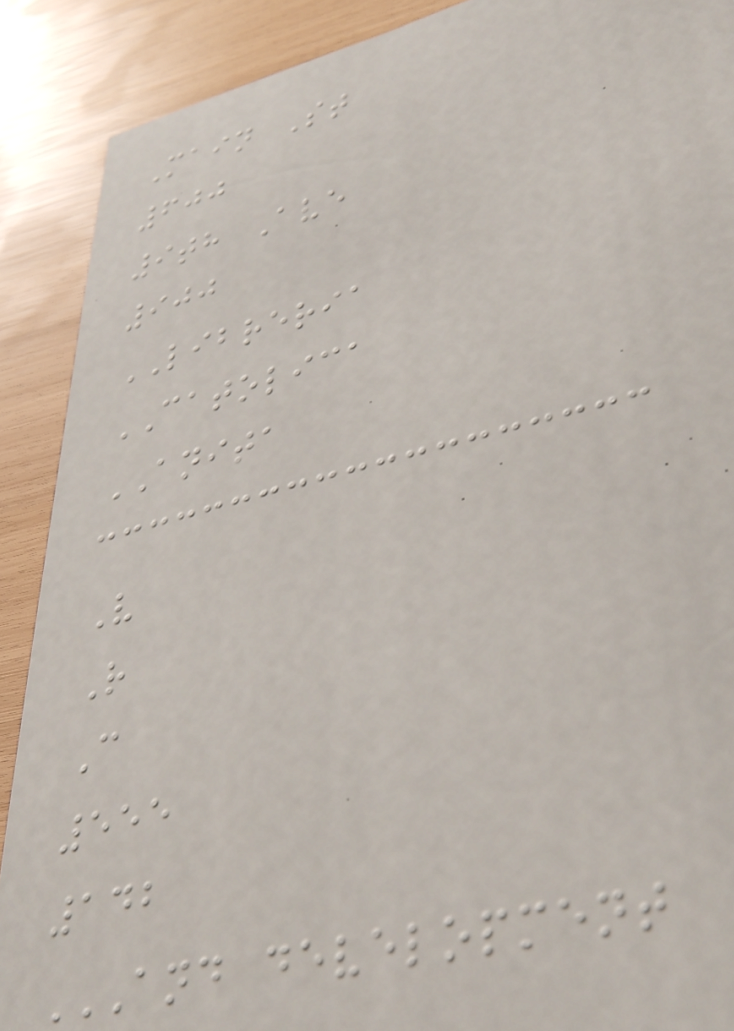Main St
600
9th Ave
900
LIBRERIA
CATOLICA
ANITA
V
R
C
555
142
AND DEVELOPMENT
